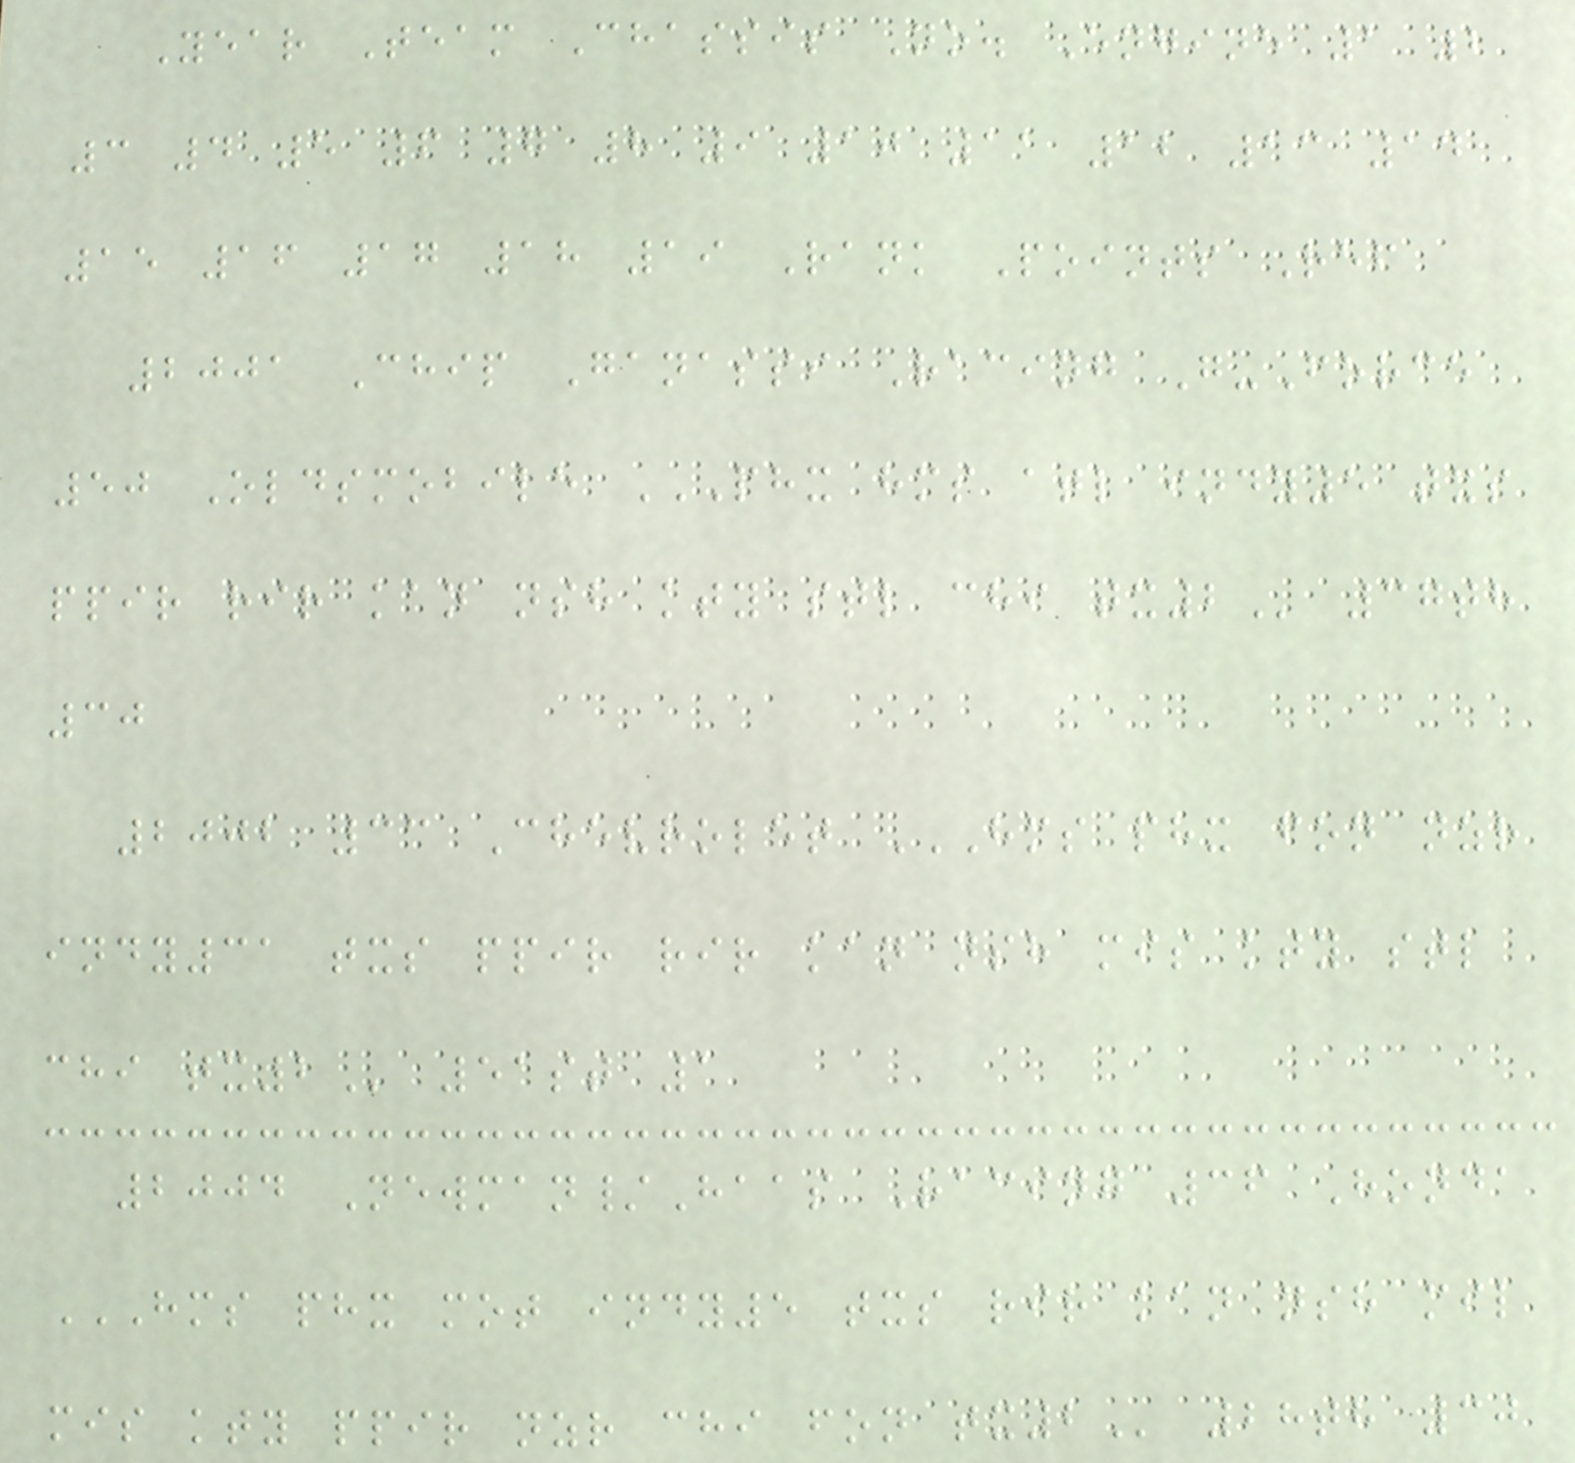Year Team Chassis No. Engine 1 2
3 4 5 6 7 8 9 10 11 12 13 14
15 16 17 18 19 Rank Points Ref
2001 Chip Ganassi Racing G-Force
50 Oldsmobile PHX HMS ATL INDY5 TXS
PPIR RIR KAN NSH KTY STL CHI TX2 37th
30
2002 33 Chevrolet HMS PHX FON NZR
INDY31 TXS PPIR RIR KAN NSH MIS KTY STL
CHI TX2 51st 1
2004 Newman/Haas Racing 36 Honda
HMS PHX MOT INDY5 TXS RIR KAN NSH MIL
MIS KTY PPIR NZR CHI FON TX2 28th 30
